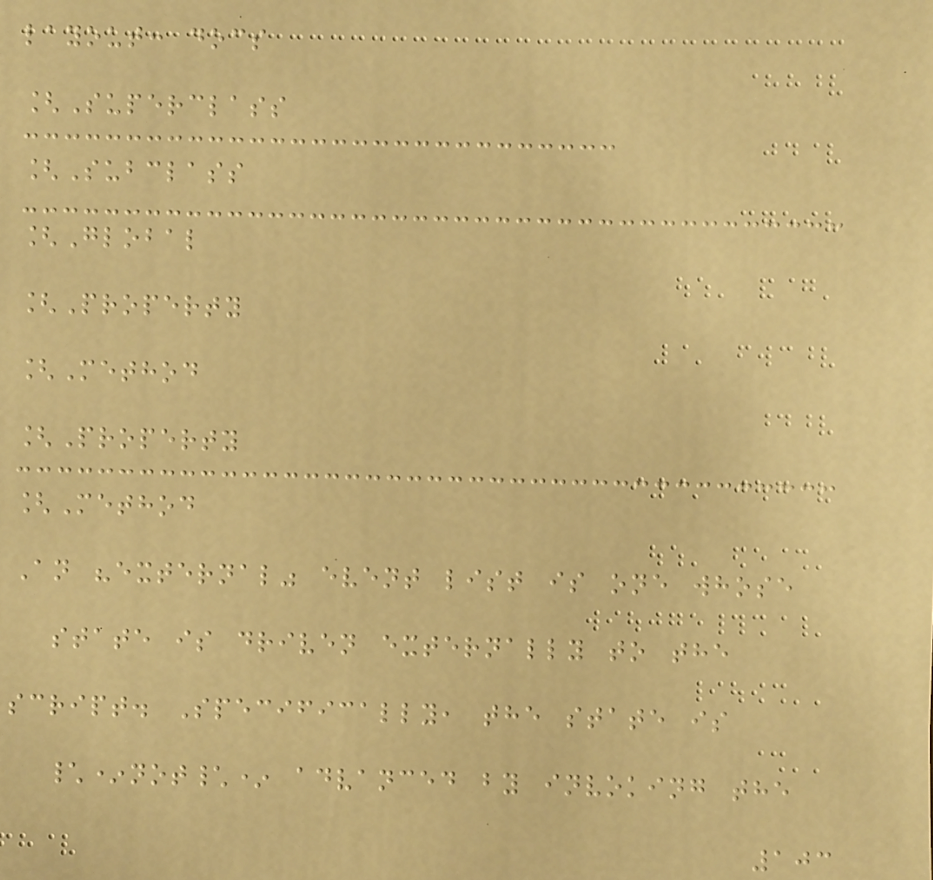layout: docs
[Superclass
[Subclass
[Global
[Property
[Method
[Property
[Method
An "external" event list is one whose
state is driven externally to the
script. Specifically, the state is
\*not\* advanced by invoking the
103
